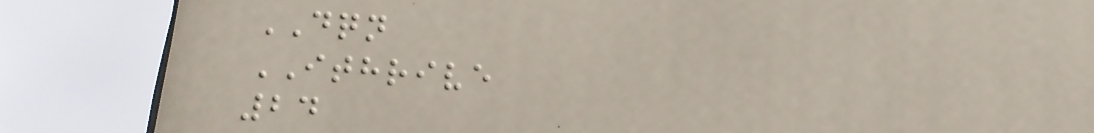DQN
ITHRIVE
24
